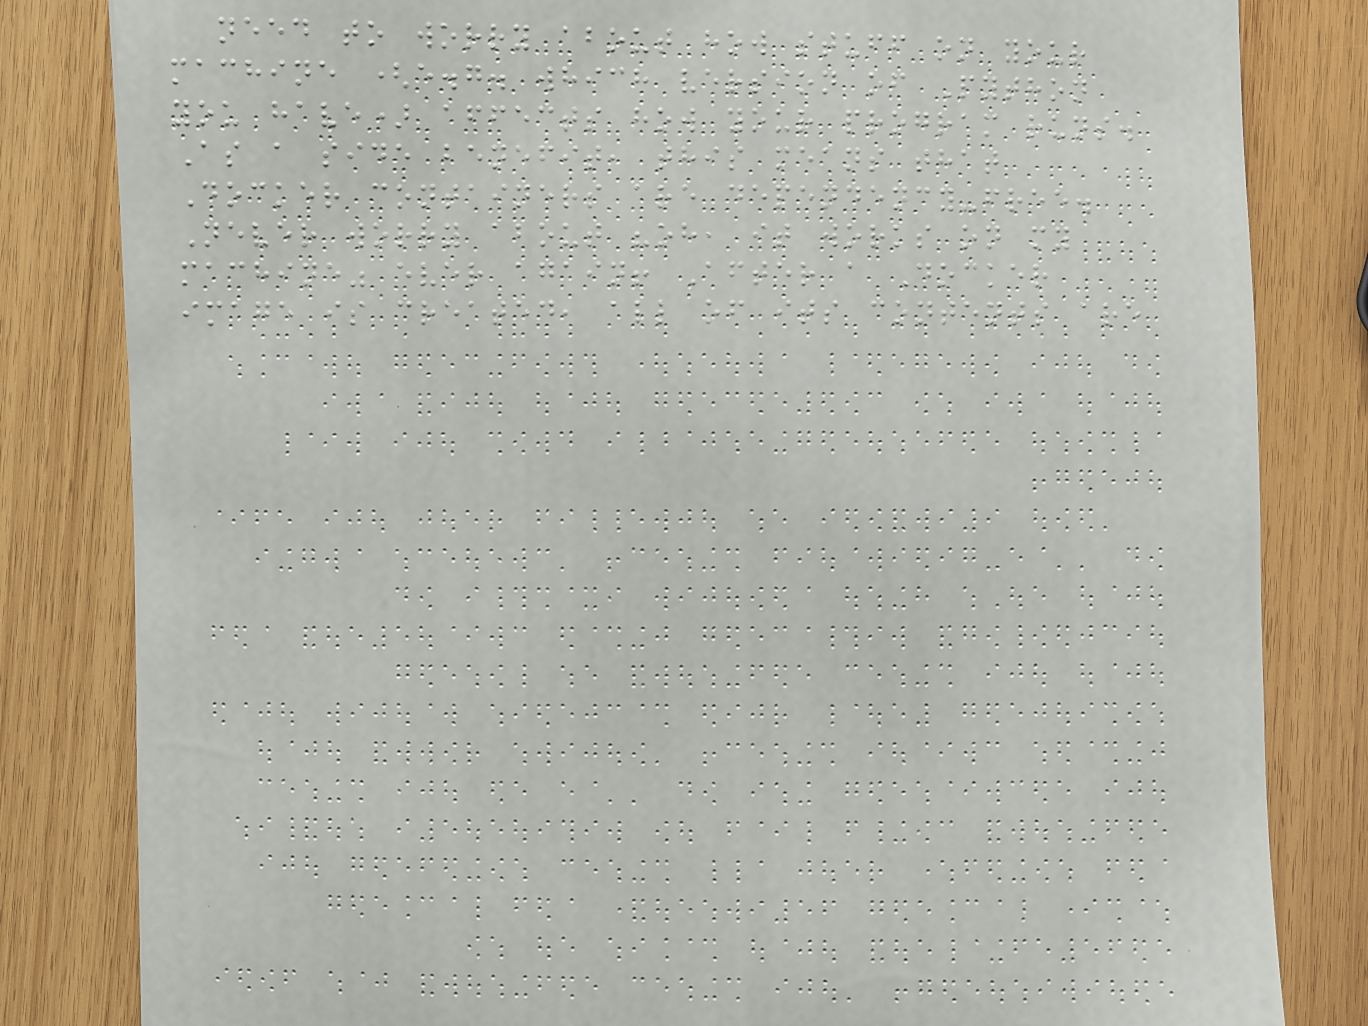need to worry about how stuff on your
machine (e.g. which version of Python
you have) affects how your program runs.
As a side benefit, this means that
Docker containers are dependency-free.
Never worry about "oh, it works on my
machine" ever again! After a Docker
image is created, all of its contents are
